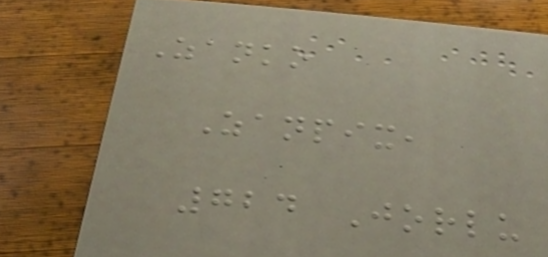Zanko
Zanpix,
724 Jorlu
